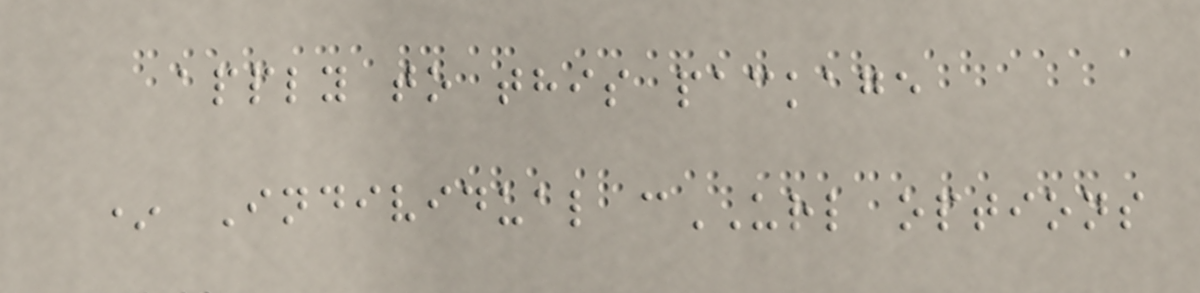apply to this package
* Individual cURL options
